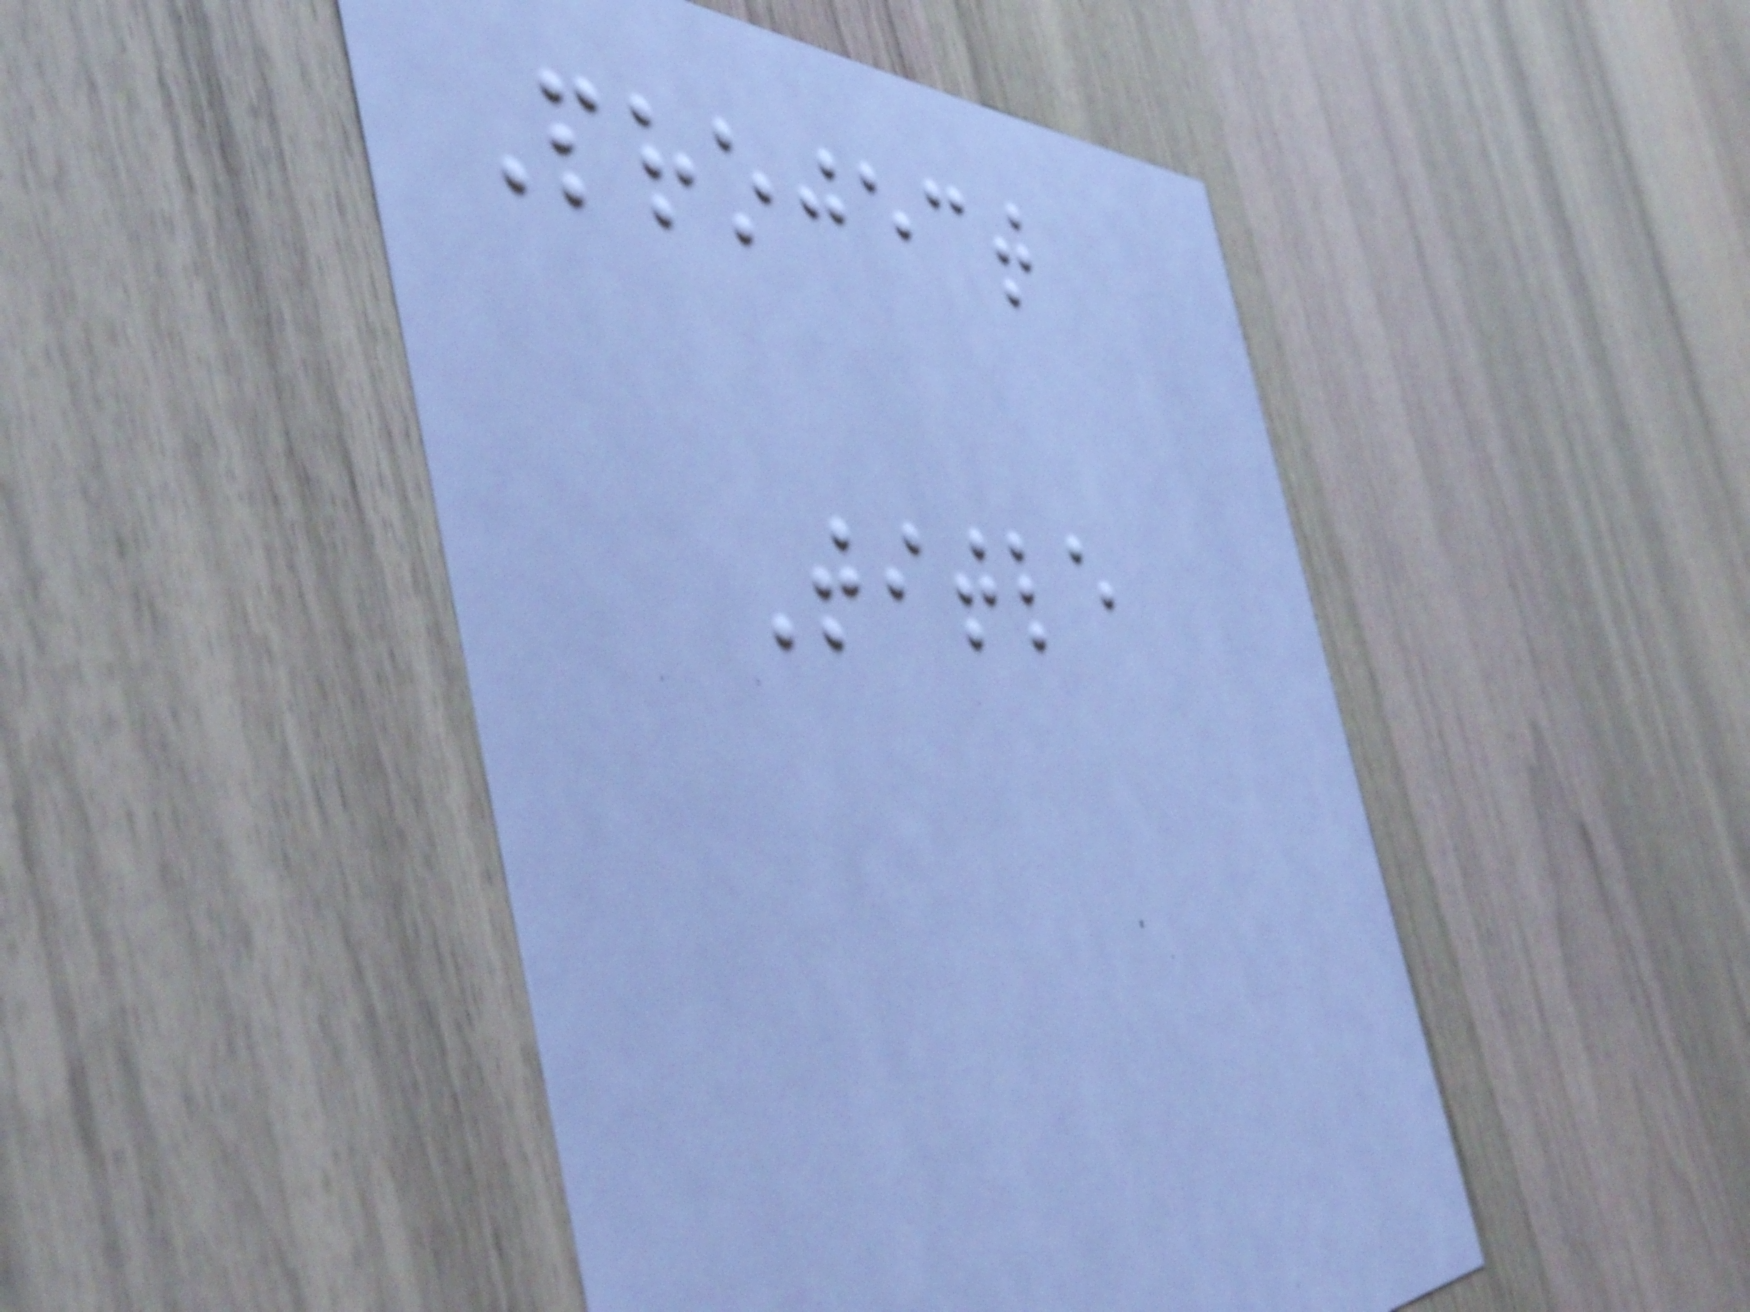Project
Title
